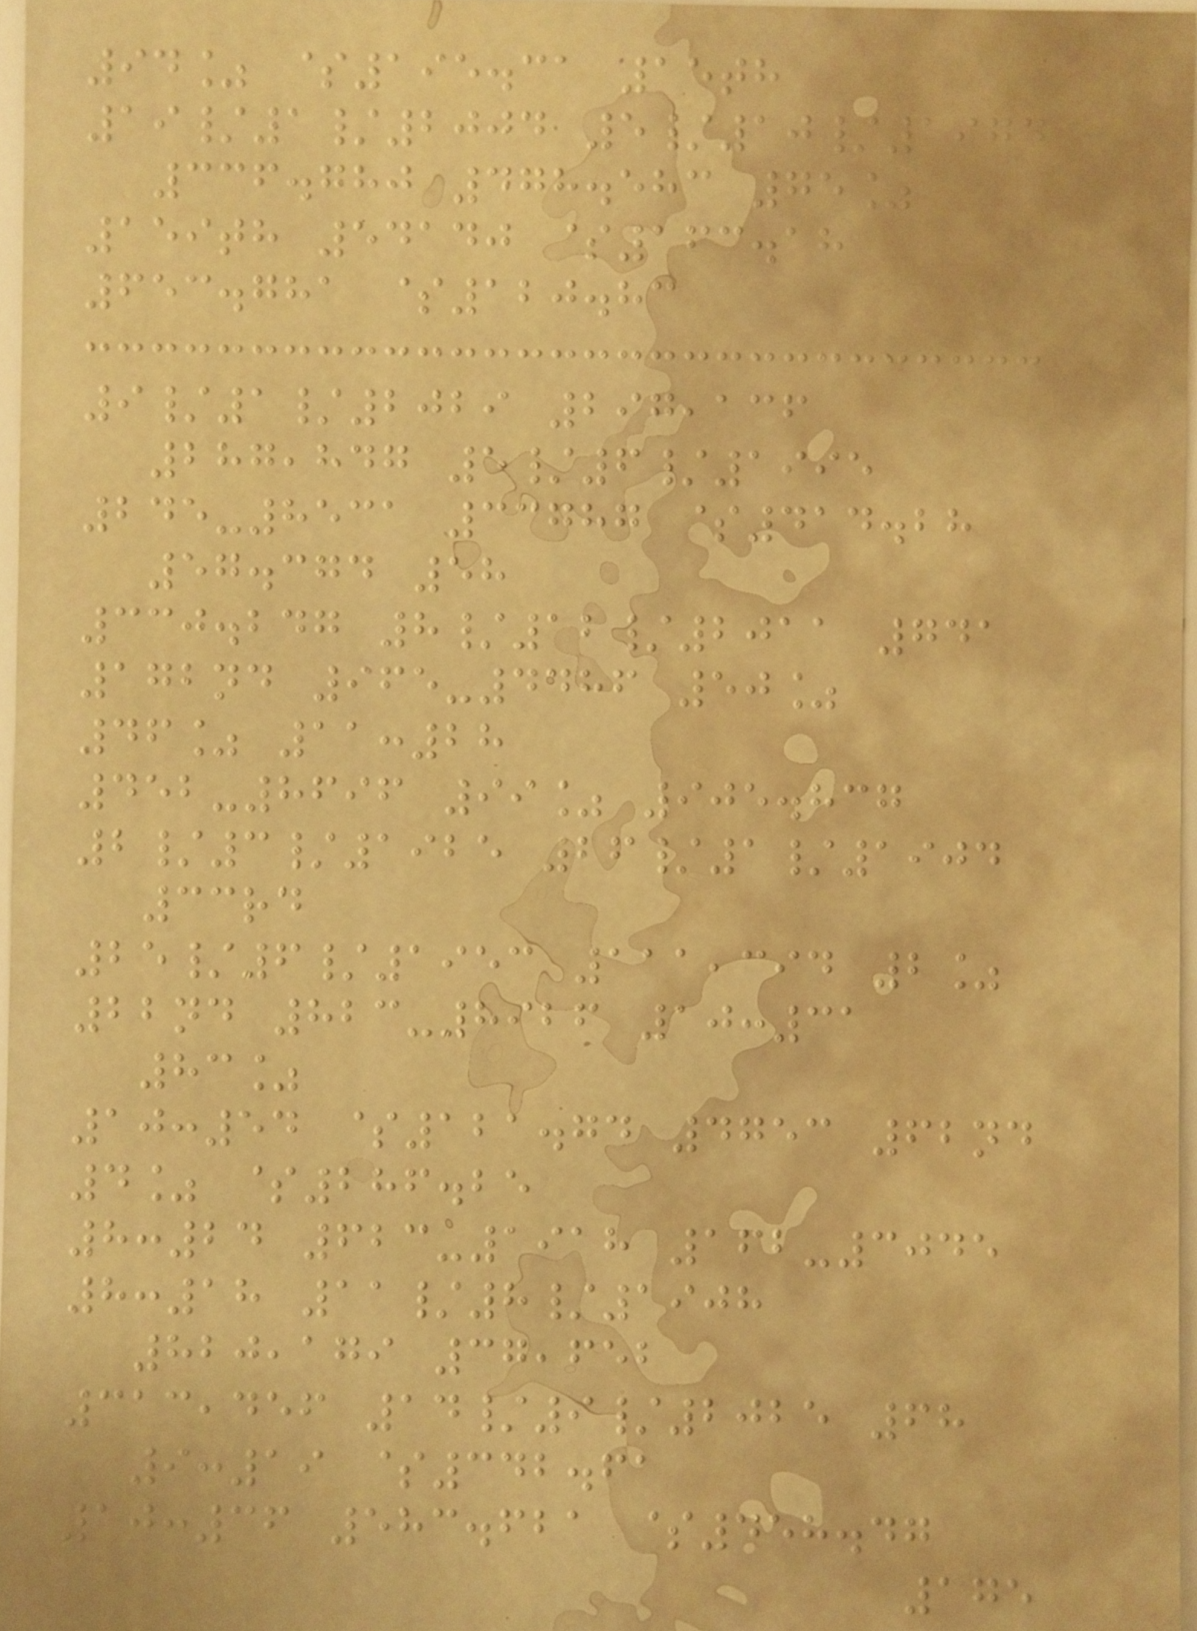94% $195.31 15th
19/1/2004 5/10/1974
336.780 478.583 75%
159th 54140 $163.18
653.781 $120.83
9/1/2029 297,136
287,847 5/6/1995
245-8531 33787 $414.28
57.374 58
330.247 8/12/2011 741
172nd 965-4486 50%
46% 11:28
452-8696 99% 905.837
2/3/1925 26/1/1904
33rd
25/6/1953 111,394 2%
22nd 823-8926 10:31
83%
10:54 $121.74 4753 62nd
4% $286.25
8:24 623-1918 162-3045
8:18 11/8/1908
820,179 37,652
313,456 14/9/2025 68
9:19 $342.61
10:36 583.621 $458.47
175
